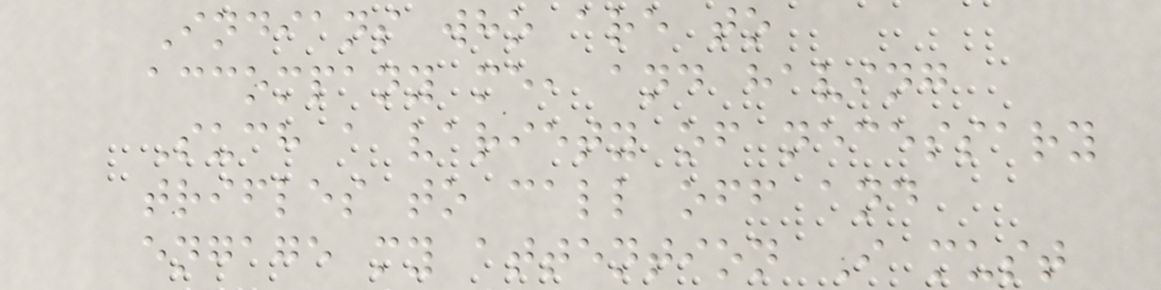Indians who are to
accompany me, and having
Such a variety of necessary
trifles to call off and
engage my attention I must
